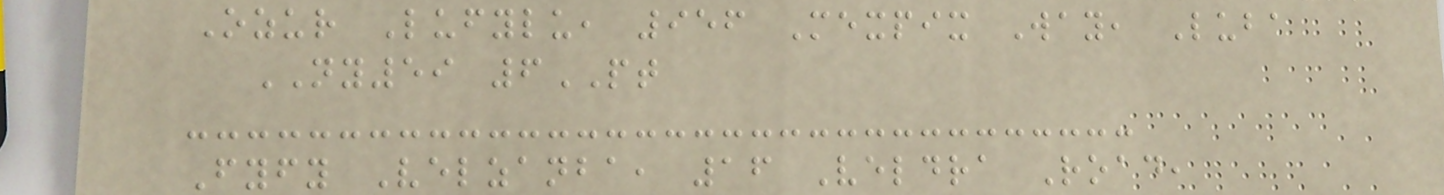Ozur Lufylu, 956 Mexpix Way, Luba
NY59 6PT
Fyfy Velzanba, 16 Veldra Road,
